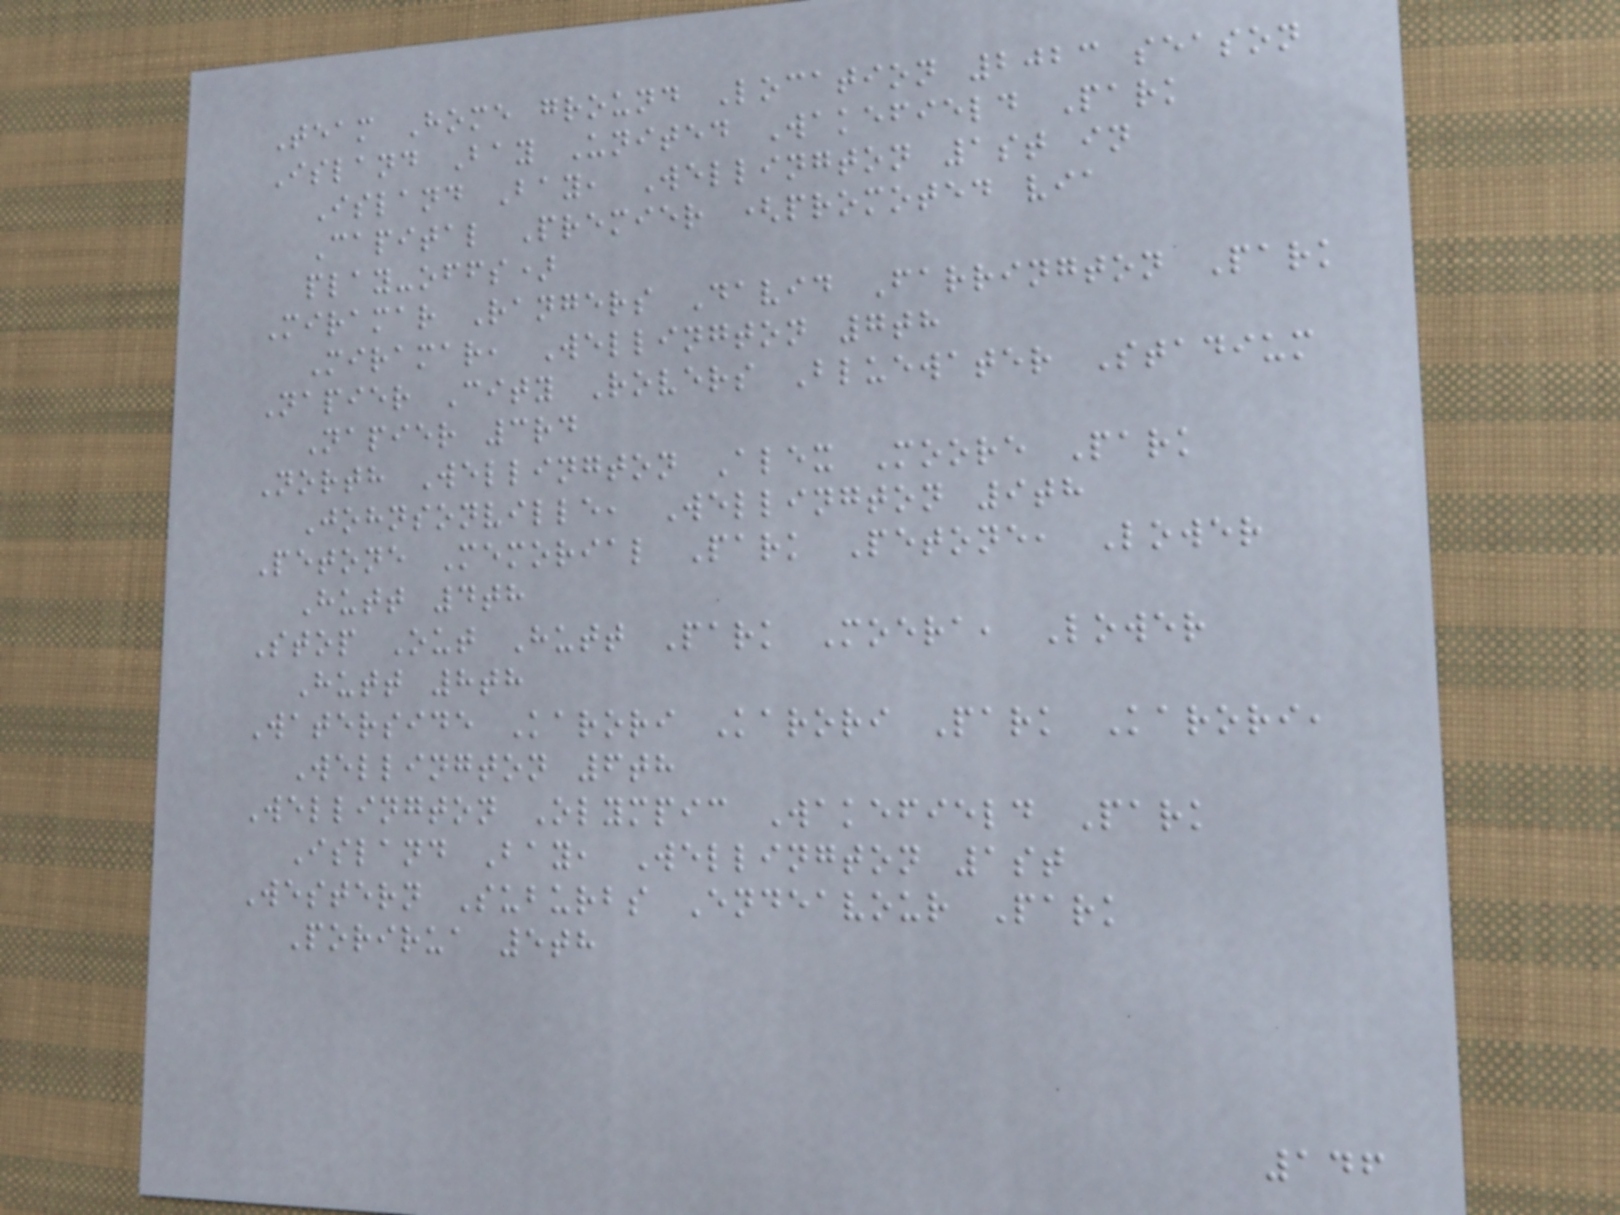Team Home ground Location 2023 season
Island Bay United Wakefield Park
Island Bay, Wellington 1st in
Capital Premier (promoted via
play-offs)
Miramar Rangers David Farrington Park
Miramar, Wellington 7th
Napier City Rovers Bluewater Stadium
Napier 3rd
North Wellington Alex Moore Park
Johnsonville, Wellington 9th
Petone Memorial Park Petone, Lower
Hutt 4th
Stop Out Hutt Park Moera, Lower
Hutt 8th
Waterside Karori Karori Park Karori,
Wellington 6th
Wellington Olympic Wakefield Park
Island Bay, Wellington 1st
Western Suburbs Endeavour Park
Porirua 5th
146
